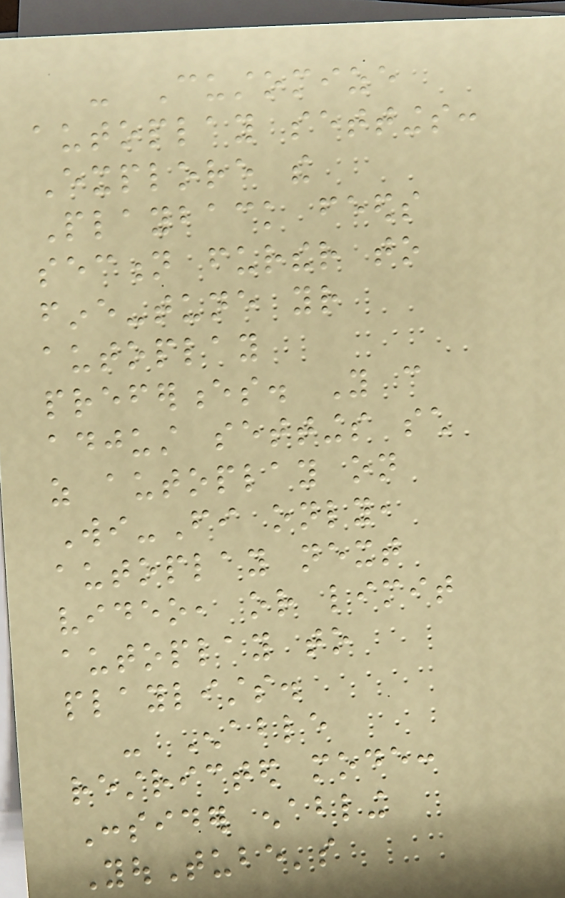- Customize
autoplay settings:
Explore the
Playback feeds
section further to
fine-tune your
autoplay
preferences. You can
adjust settings such
as autoplay on
Wi-Fi only,
autoplay next
video, or limit
autoplay to
playlists.
- Enable
restricted mode:
Consider enabling
YouTube's
